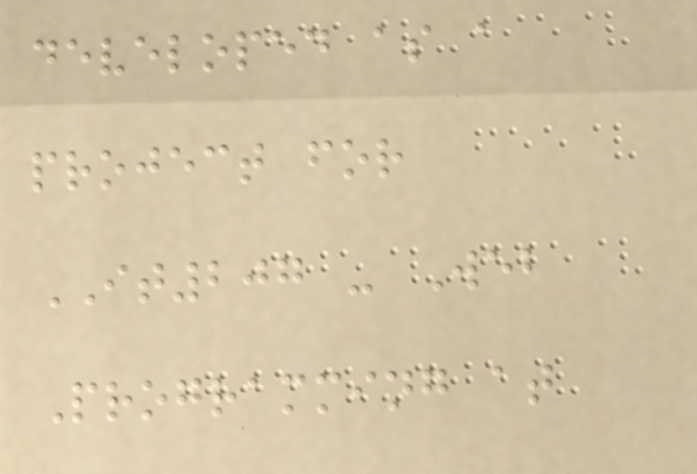developed as a
project for
IT207 - Web
Programming at
